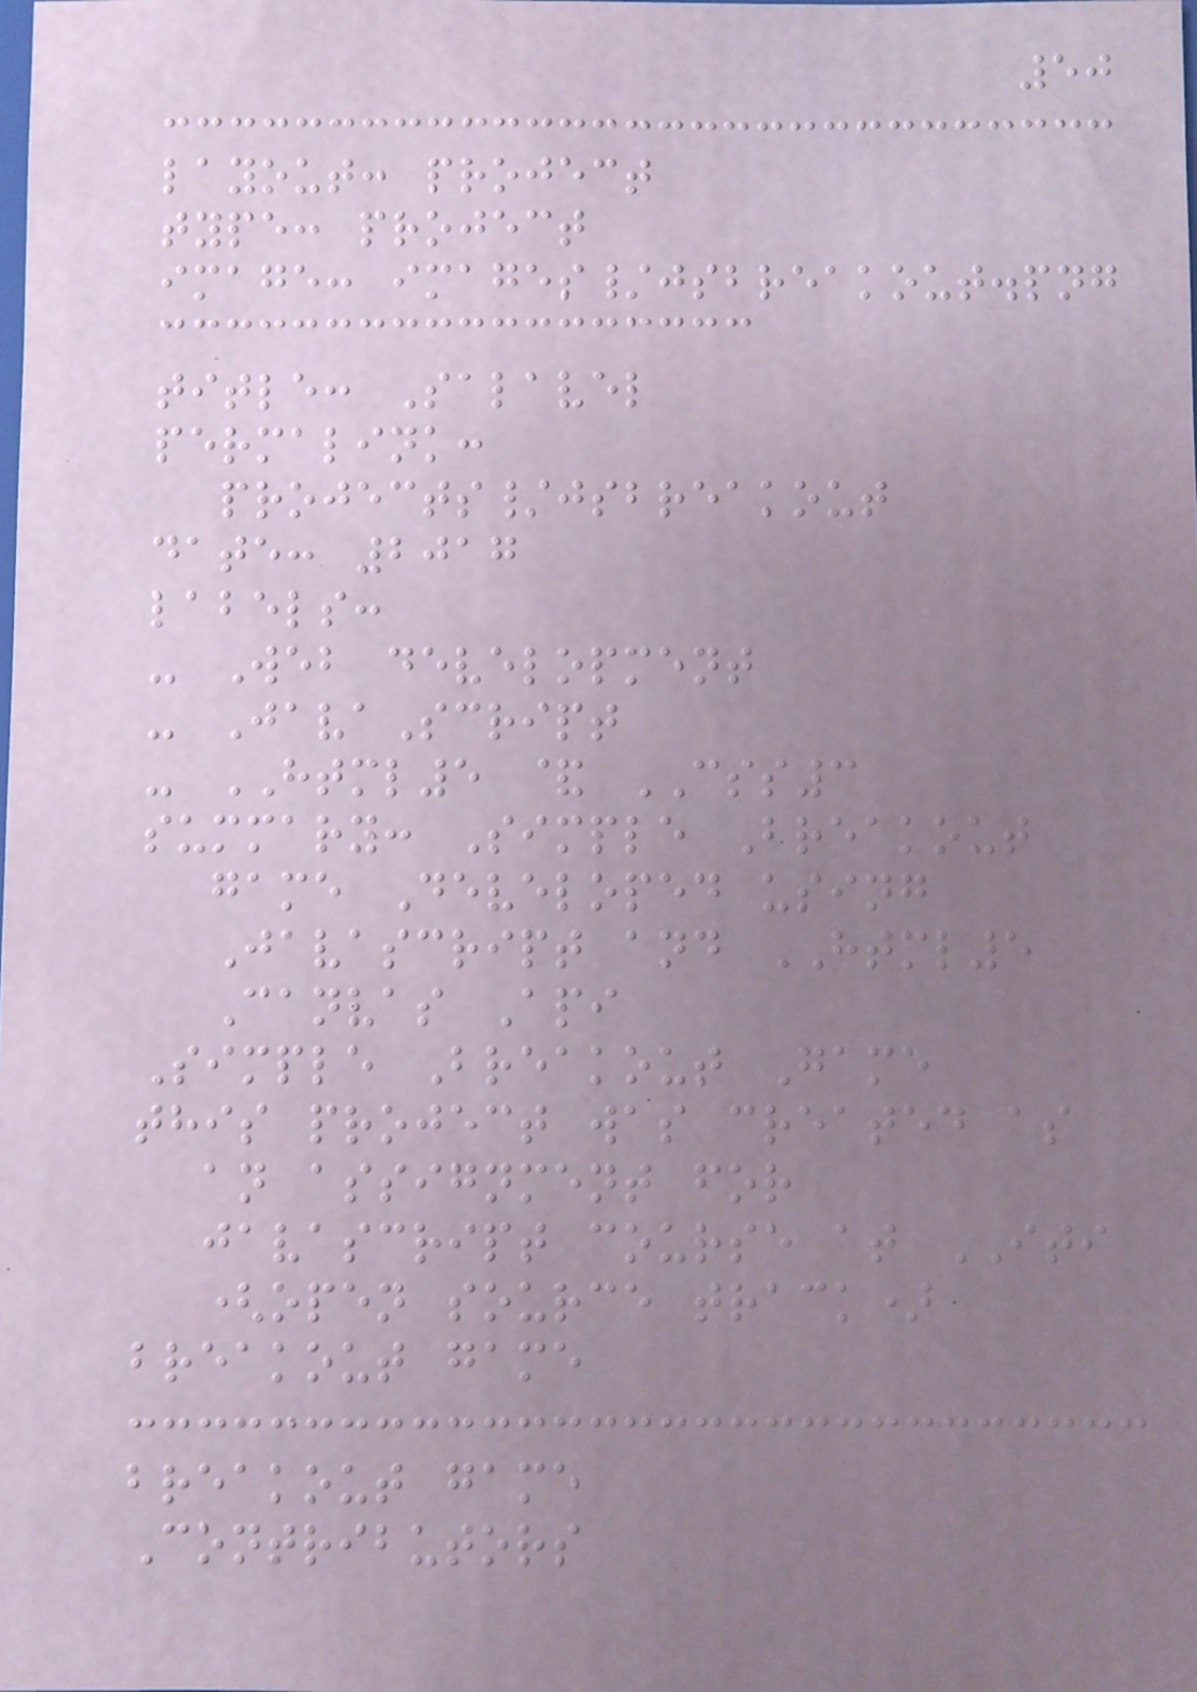50
layout: project
type: project
image: images/jsbreakout.png
title: Salavel
permalink:
projects/jsbreakout
date: 2017
labels:
- Web development
- JavaScript
- HTML5 & CSS3
summary: Simple Breakout
game Developed using
Javascript and HTML5
Canvas Api
Simple Breakout Game
this project was created as
an assignment for
javascript course at ITI
(open source track)
breakout game
breakout game
Contributors
